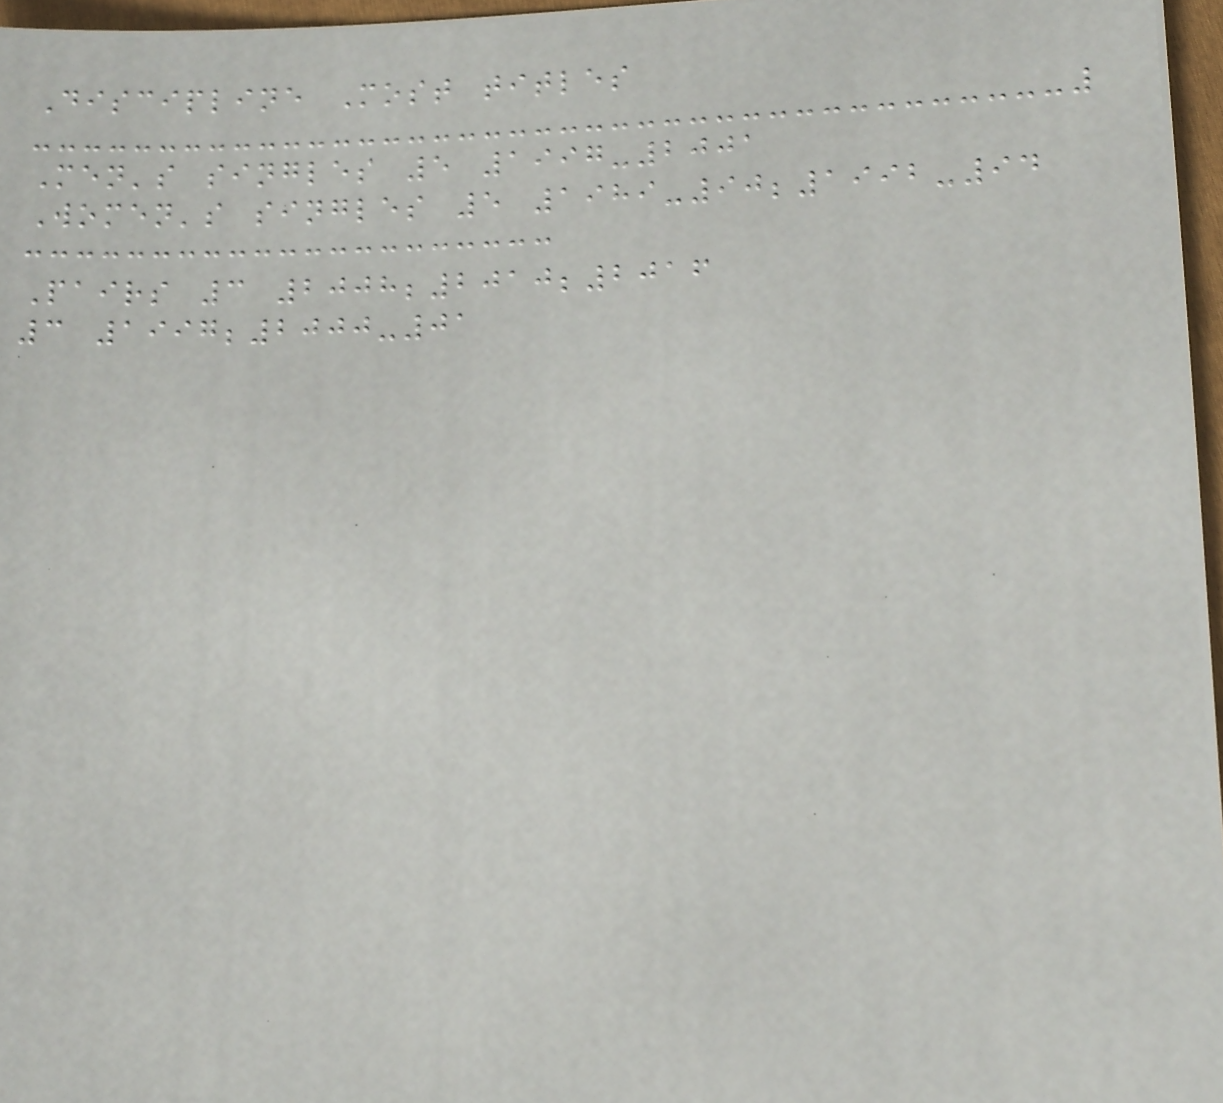Discipline Most titles
Men's singles 5 1997-2001
Women's singles 5 1989-90;1992-94
Pairs 3 2008;2010;2016
3 1997;2000-01
